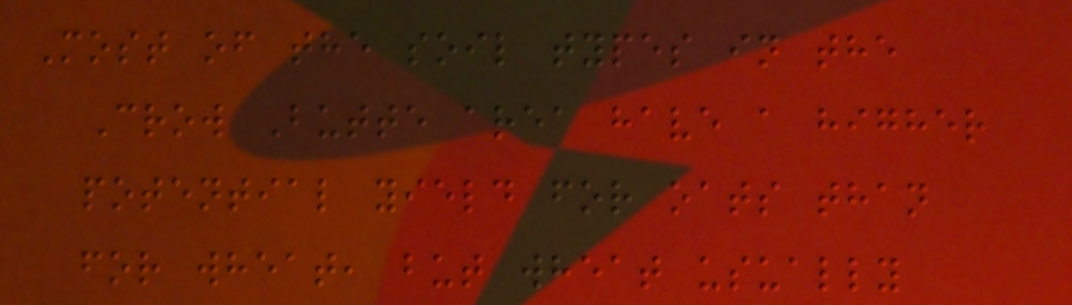Most of the soil types in the
Crow Butte area have a higher
potential yield for oats than
for wheat, but wheat usually
